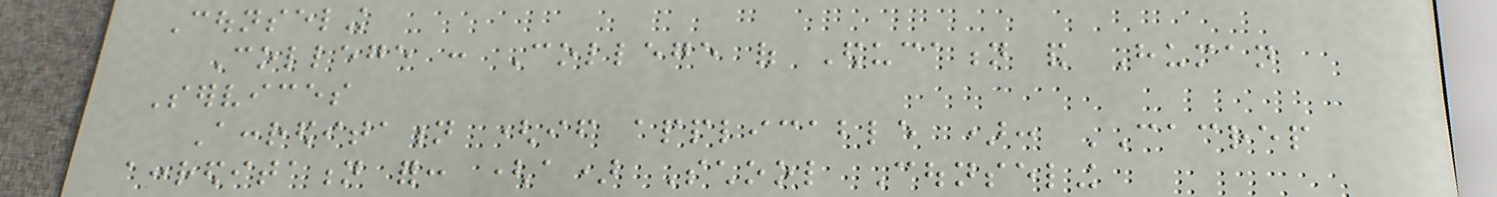Counseling
College : College of Education and Human
Services
Accreditation (if applicable ): CACREP
accreditation for: (a) School Counseling
